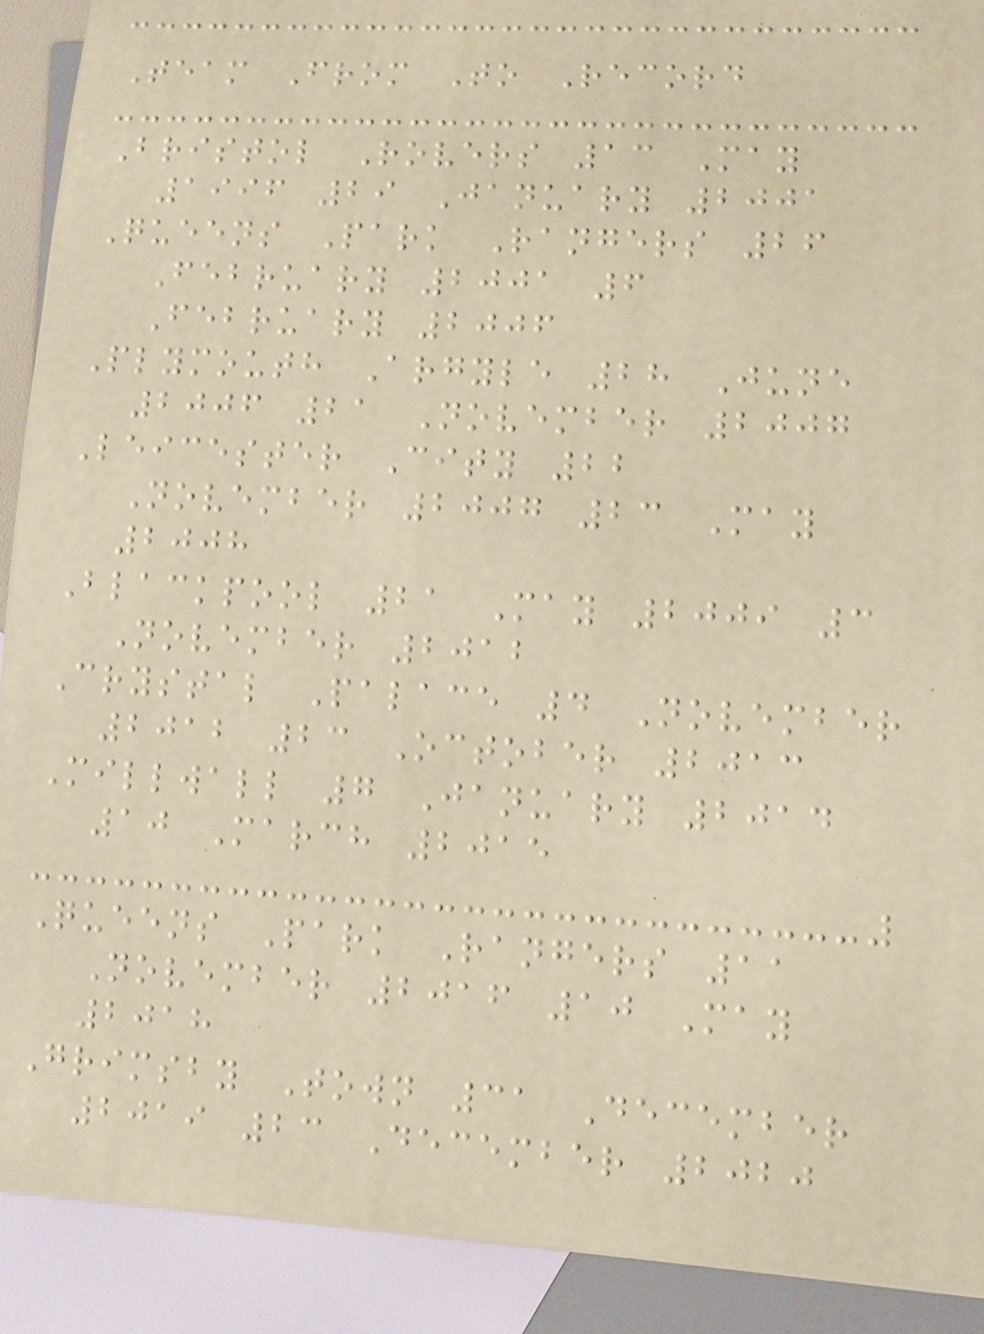Team From To Record
Bristol Rovers 13 May
1996 29 January 2001
Queens Park Rangers 26
February 2001 6
February 2006
Plymouth Argyle 28 June
2006 21 November 2007
Leicester City 22
November 2007 23 May
2008
Blackpool 21 May 2009 3
November 2012
Crystal Palace 4 November
2012 23 October 2013
Millwall 7 January 2014
10 March 2015
Queens Park Rangers 11
November 2016 10 May
2018
Grimsby Town 31 December
2019 23 December 2020
